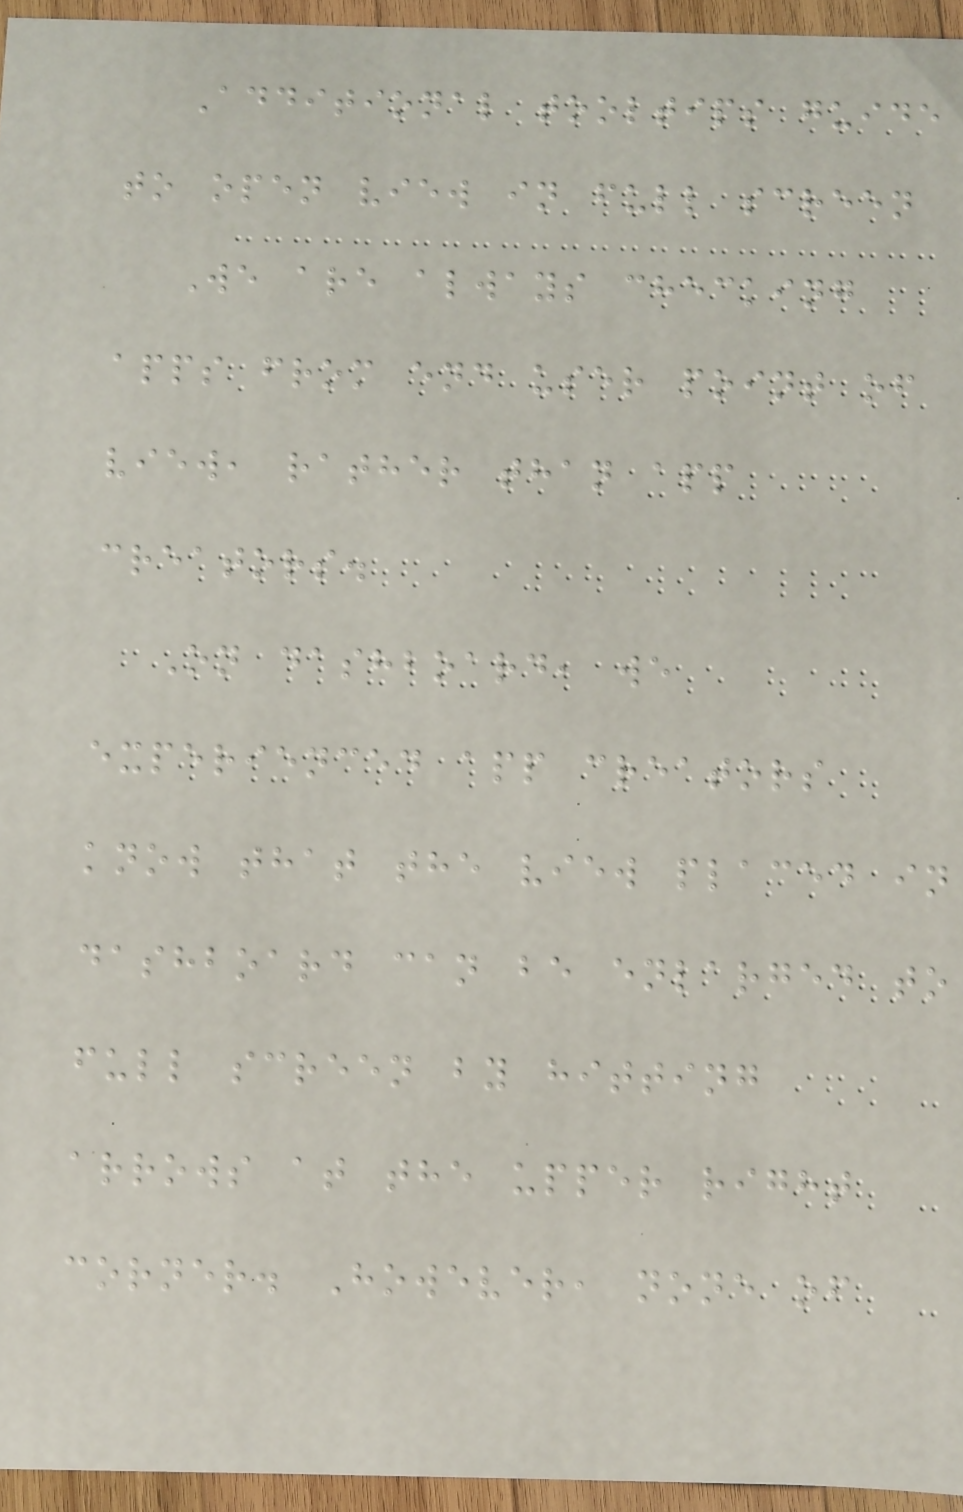Additional tooltips guide
to open view in full screen
We are always checking
apps from end user point of
view, rather than app
creators.
On dashboard, we
experienced app creators
know that the view placed in
dashboard can be enlarged to
full screen by hitting
arrows at the upper right
corner. However, none of
